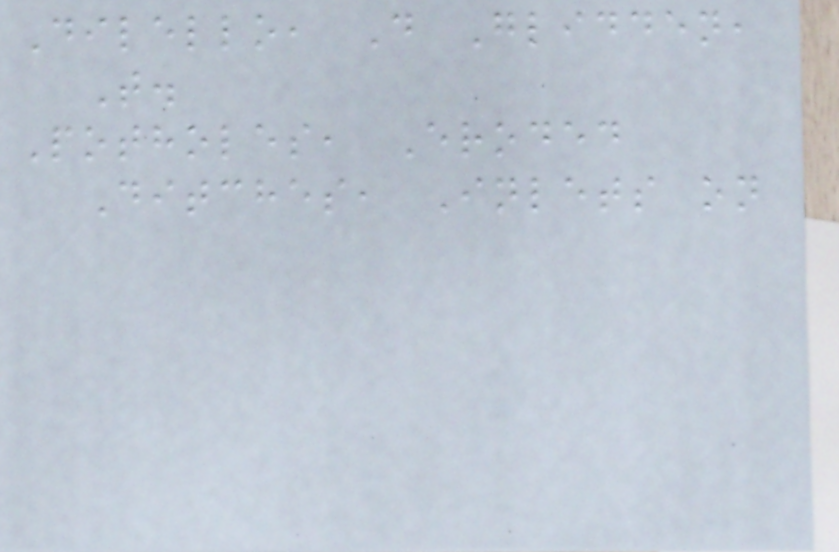Dilello, D Glidden,
T.
Potholes, Eroded
Ditches, Inlets on
